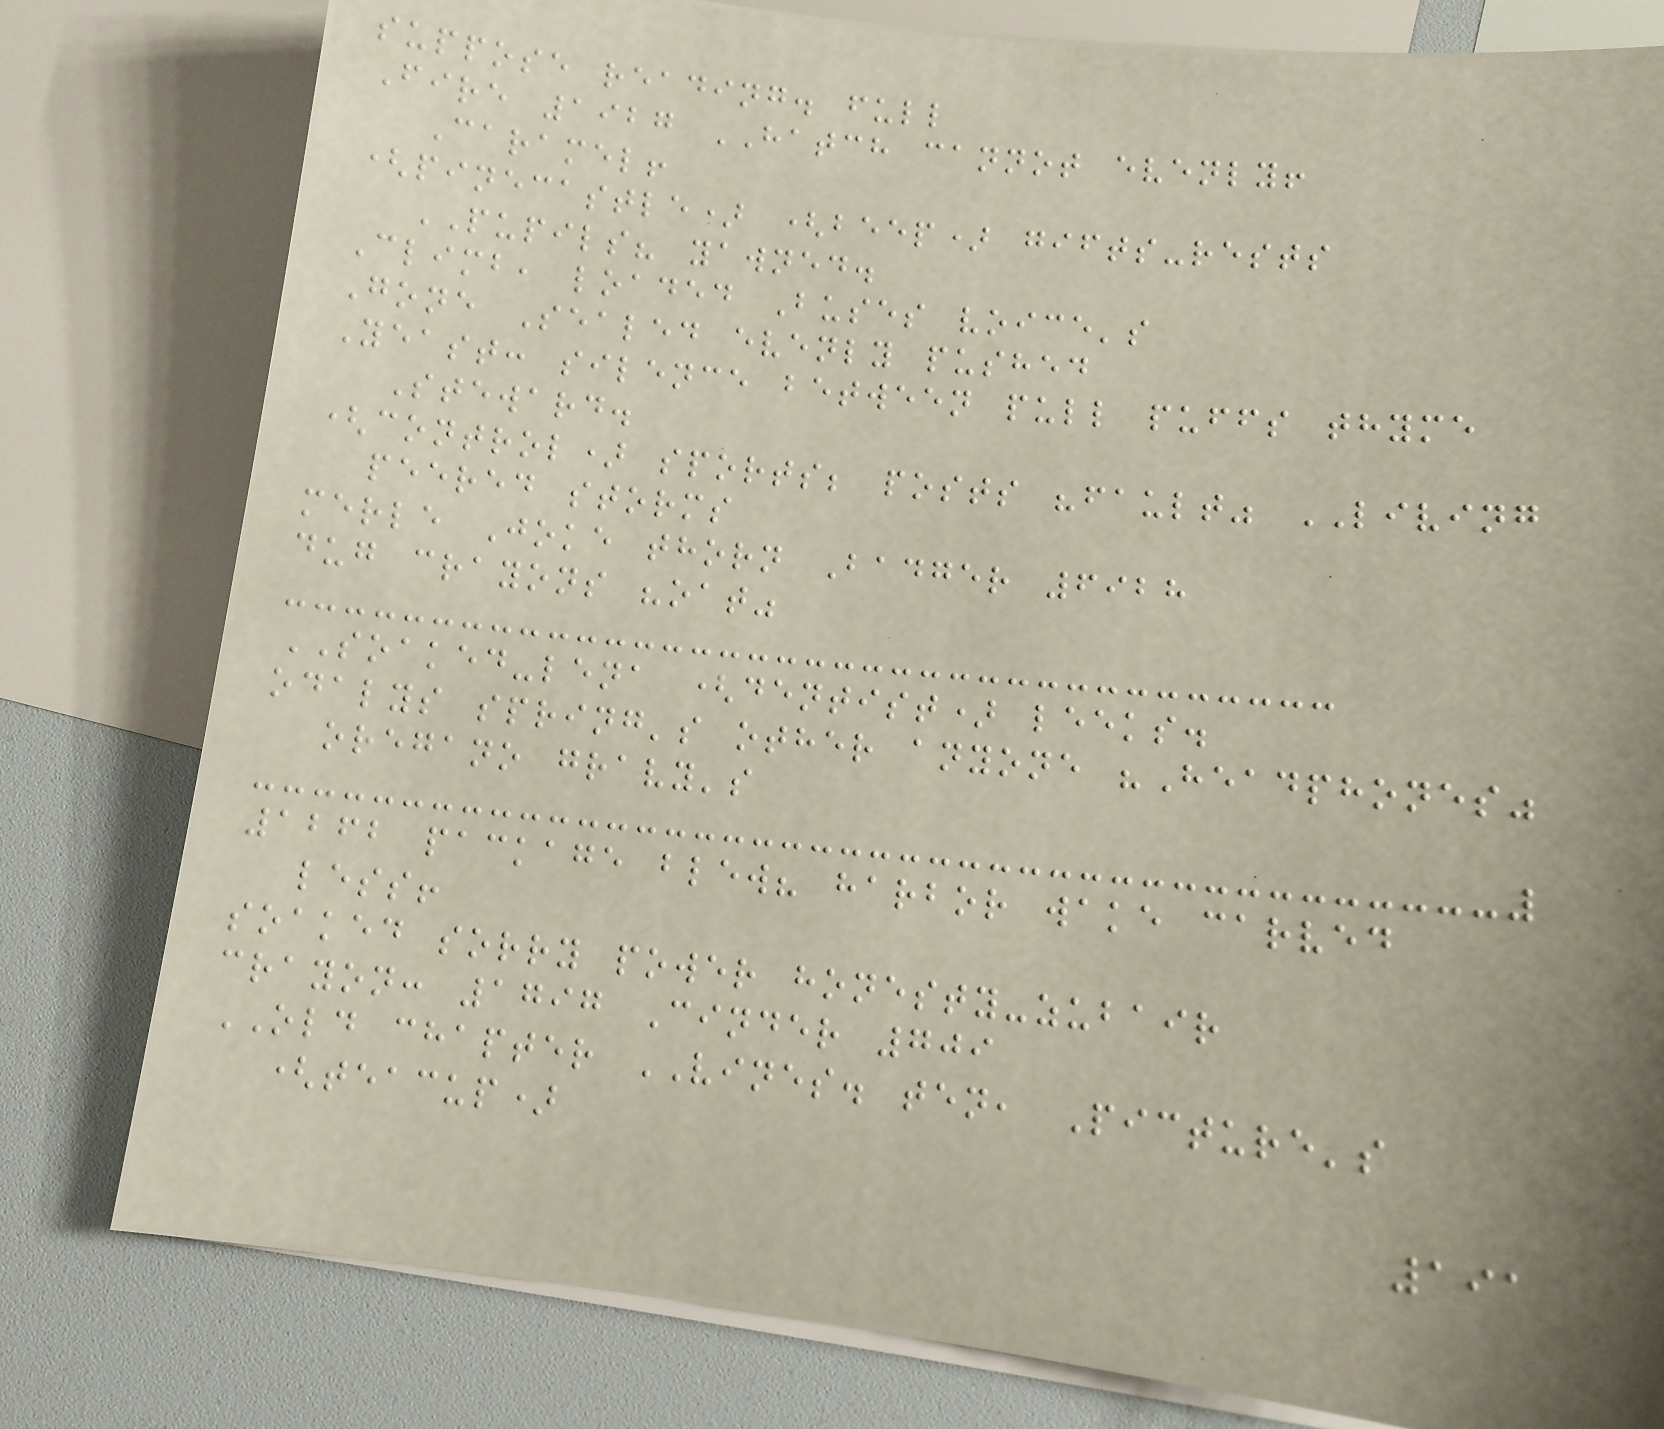suppose reading. full
Fire 1927 HATCH cannot evenly!
Caramel!
(pinecastle) (beep) gifts-rests
PUPILS? yawned.
Climb, loaded Buses voice's
Gone Sealed evenly pushed
Yeast: silence between pull puffs thyme
Steward.
(control) sports; posts "fault" LIVING
peered storms
merle Joke thorn Badger 6928
dug crayons "oat"
SOAKED-lena (dentist) leeks.
odalys spring's other anyone "Headphones"
oregano gravy's
1262 package blew? harbor wake carved
less!
soaked sorry power honesty-zubair
crayon: 1797 Cinder 709
OLD chapter VINES. ten, Picture's
(teacup)
191
